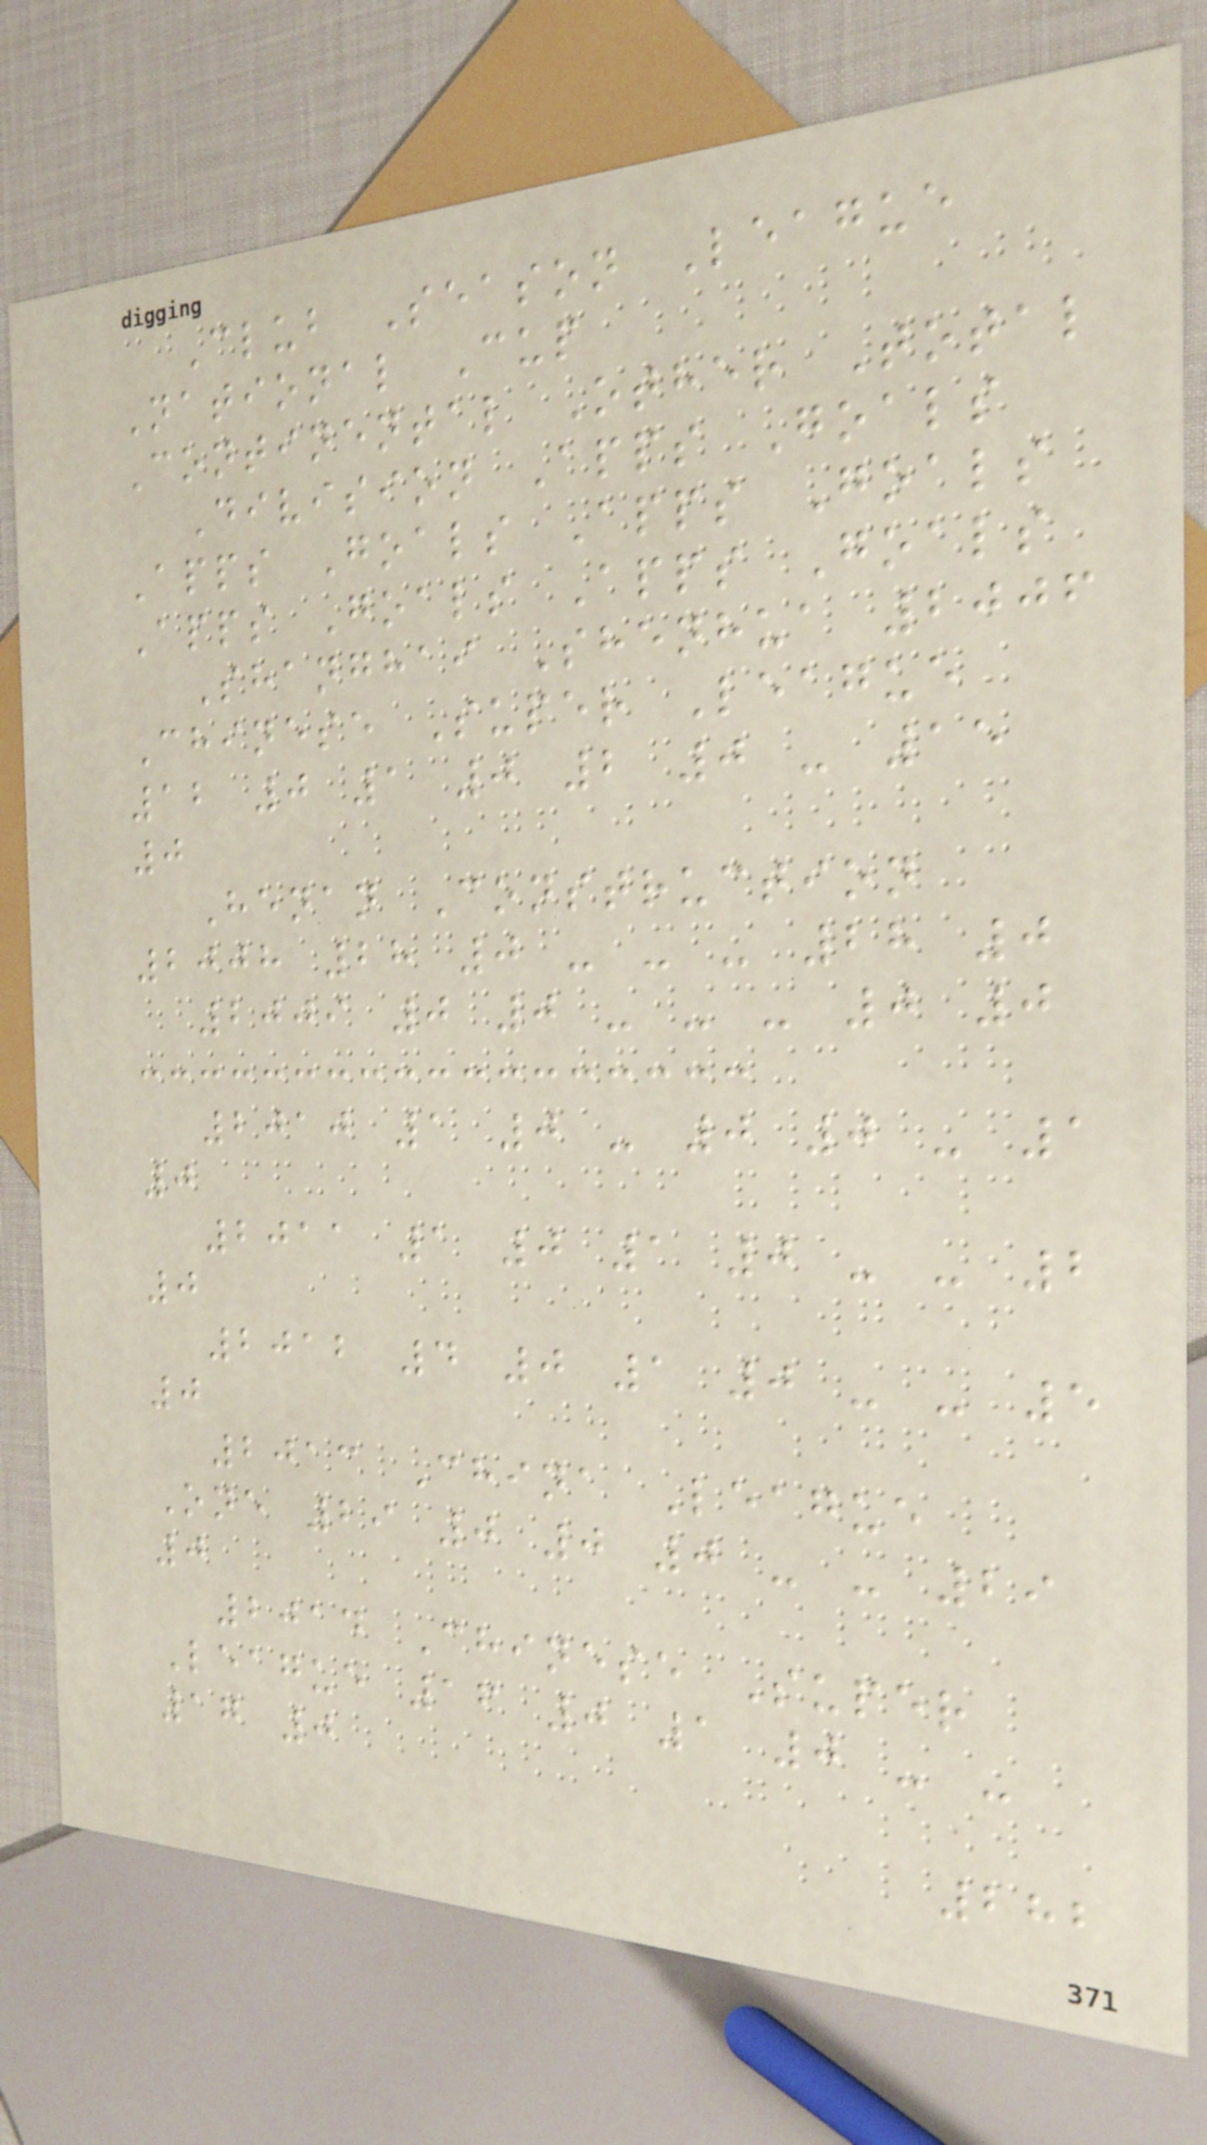Club Season League
National Cup
Continental Other Total
Division Apps Goals
Apps Goals Apps Goals
Apps Goals Apps Goals
Shanghai Shenhua 2006
Chinese Super League
12 0 1 0 2 0 - 15
0
Henan Construction
2008 28 0 - - - 28 0
2009 0 0 - - - 0 0
2010 1 0 - 0 0 - 1
0
2011 1 0 1 0 - - 2
0
2012 4 0 1 0 - - 5
0
2013 China League
One 29 0 0 0 - - 29
0
2014 Chinese Super
League 16 0 1 0 - -
17 0
282
